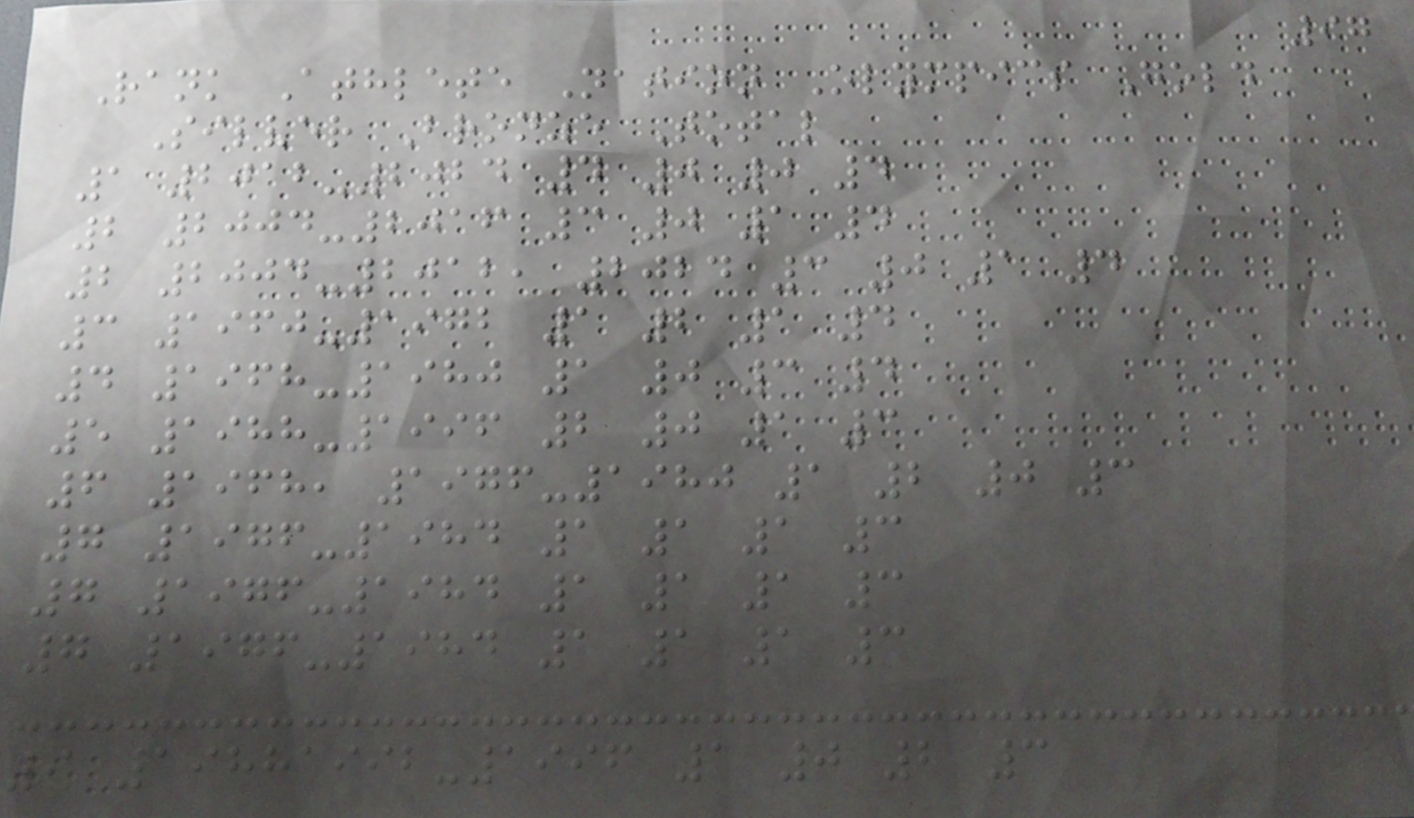97
Rank Athlete Nation Olympics Gold
Silver Bronze Total
1 2012-2024 4 0 0 4
2 2004-2016 3 0 1 4
2 2004-2012, 2024 3 0 1 4
3 1960-1972 1 2 1 4
4 1968-1980 1 0 3 4
5 1988-1996 2 0 1 3
6 1968, 1976-1980 1 2 0 3
7 1976-1984 1 1 1 3
7 1976-1984 1 1 1 3
7 1976-1984 1 1 1 3
9 19881992-1996 1 0 2 3
